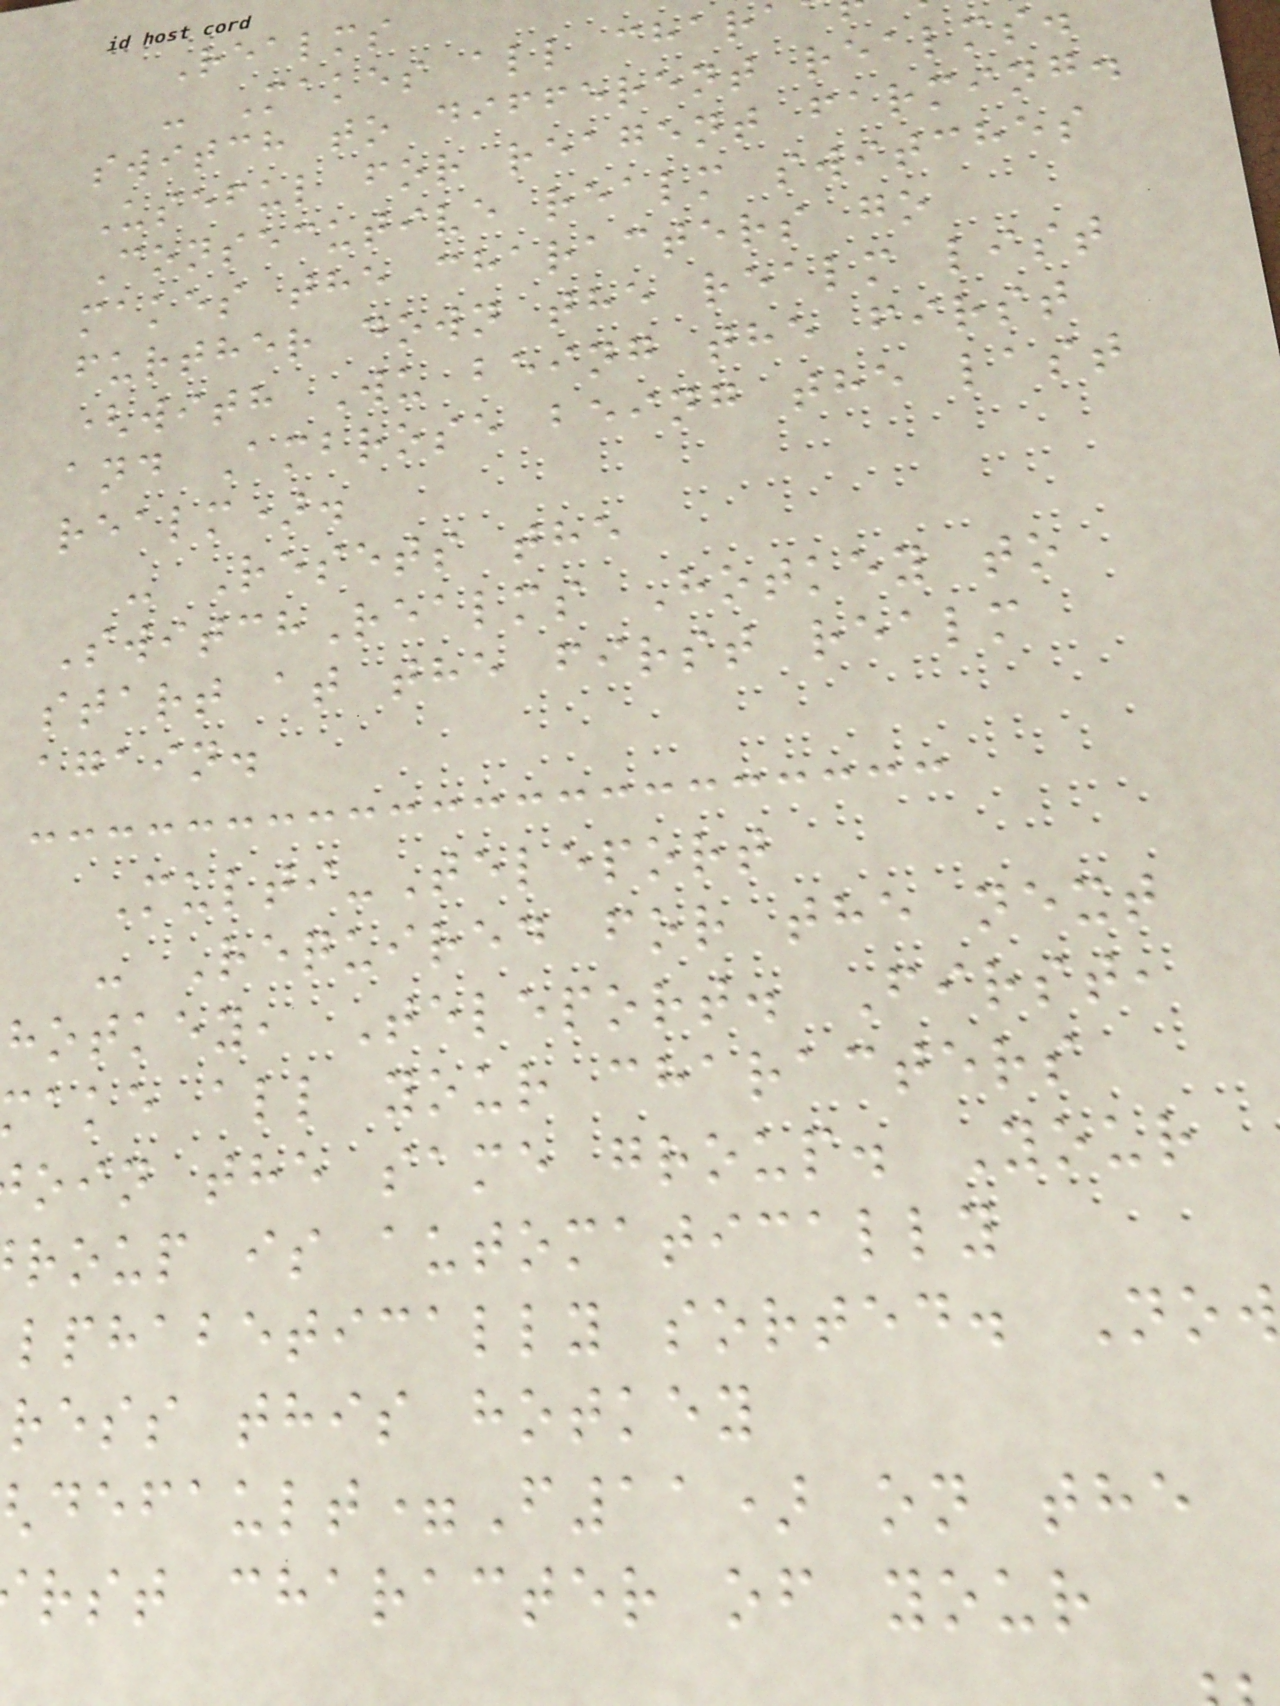Realms
- Makes all char
switch to different realms
Useful for reagent farming.
Consecutive realm switches
makes the characters go
further down the realm list
(with Wu being the first
and Ambrose being the last
realm).
- Resets the
SwitchRealms Hotkey to
start at the first realm
again.
Multi-Teleport
- Required for the next
hotkey, Teleport. First,
ake all your characters
oin the same group. Your
roup is automatically
lphabetically sorted. Now
ress this hotkey
default=F11) on the
rst character of your
